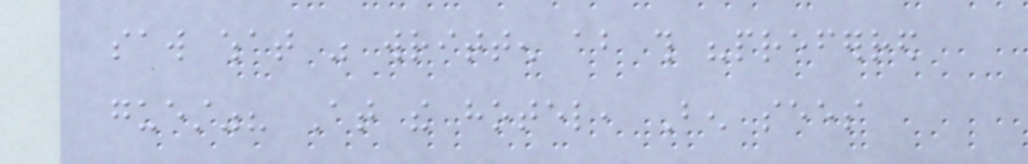saw what was written about this "preferred
guest"? At the hotel, Ben sees
